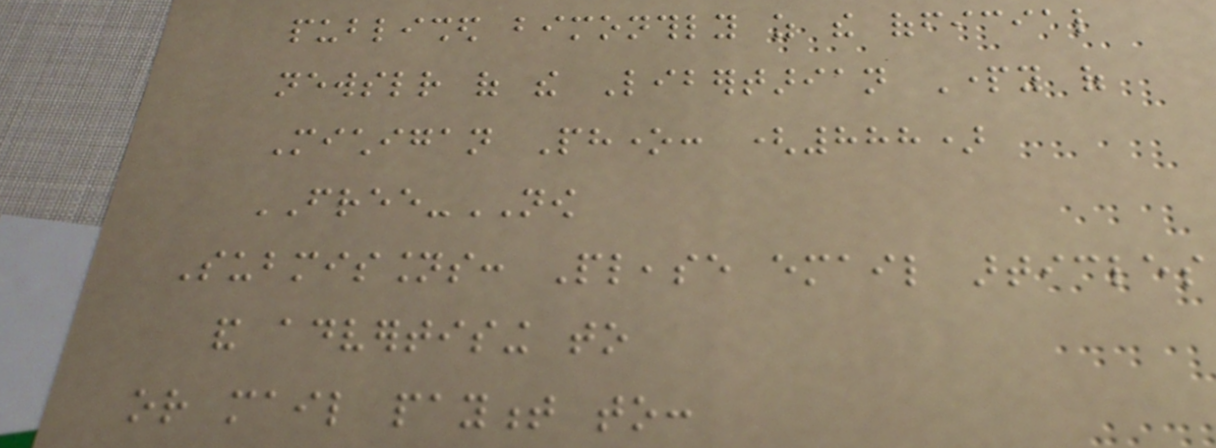published bimonthly as the official
newsletter of the Libertarian Party of
Michigan Phone: (888)
FREE-NOW
Submissions: Please email articles
and advertising to
or mail payment to:
